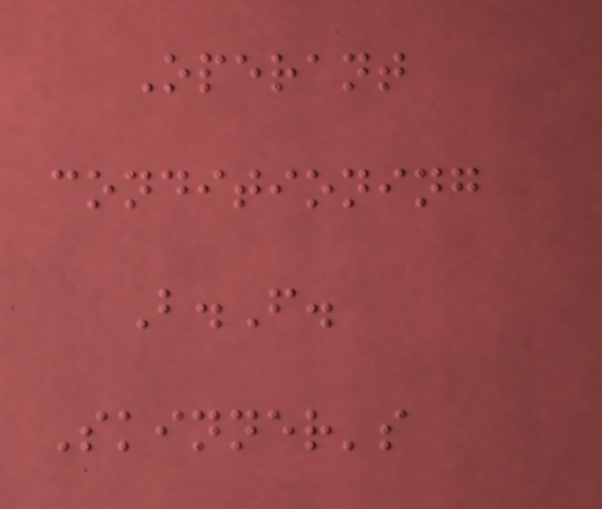Operant
conditioning
B.F.
Skinner's
